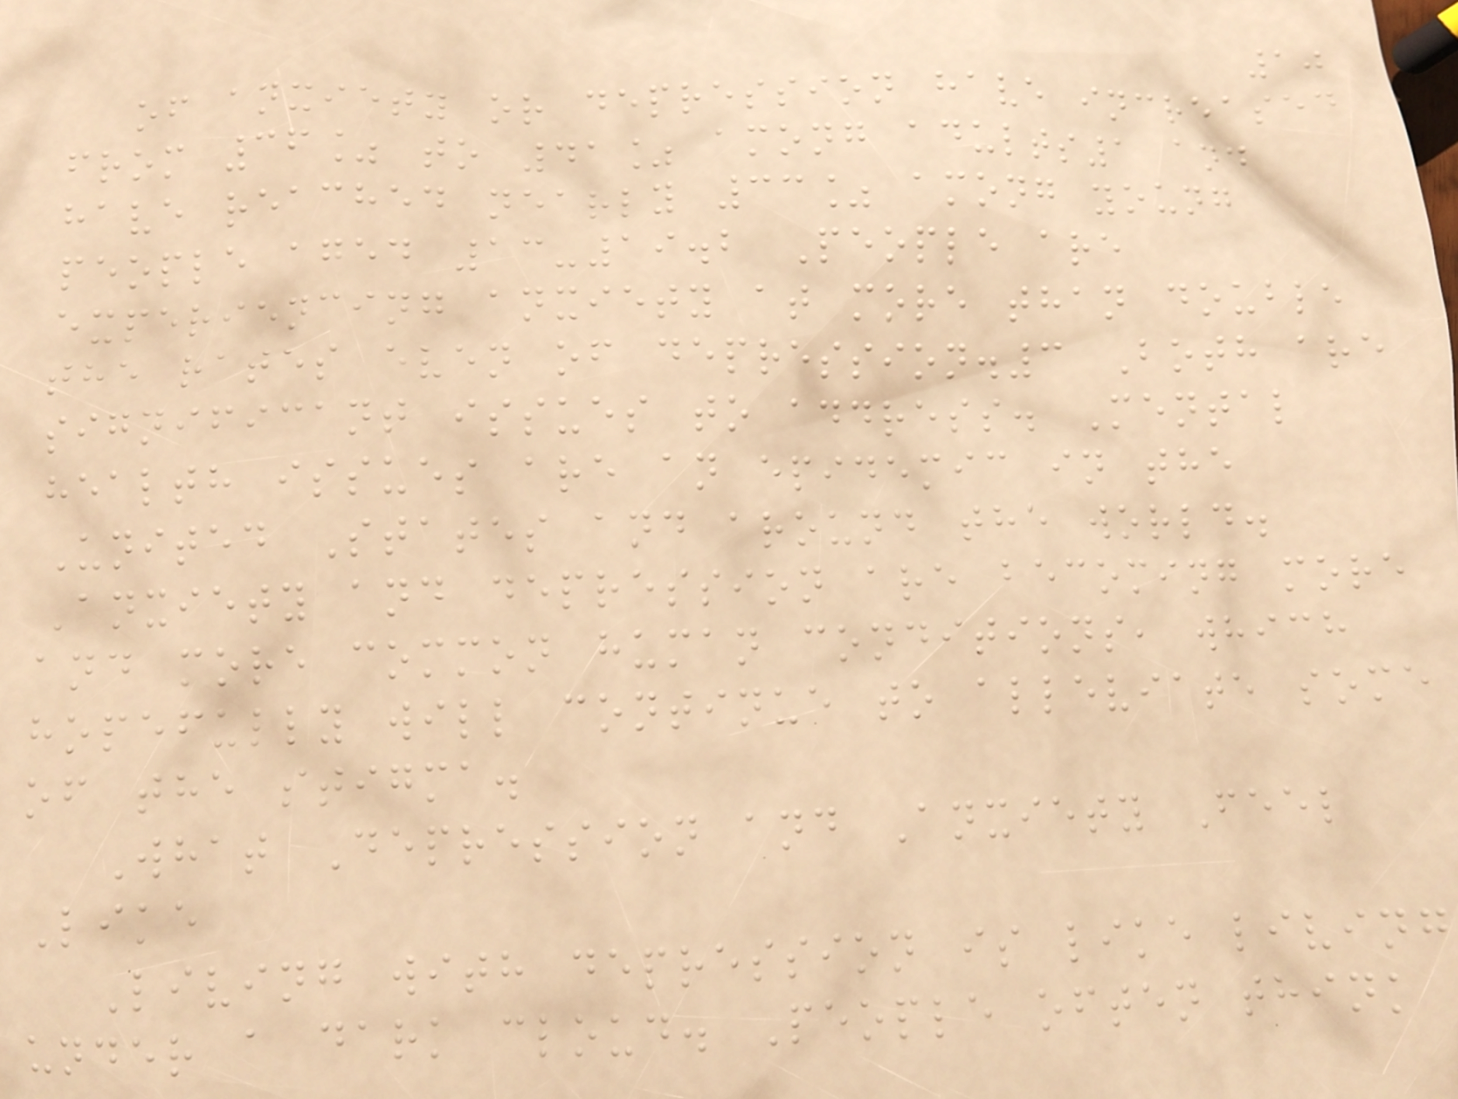10
of anxiety or depression have increased
from 36% to 41% among adults1 and
have reached nearly 33% among young
people aged 13-19.2 People are
experiencing anxiety at more than double
the rates even of depression.3 Both are
significant issues to address. Mental
health issues are an epidemic in the
United States and around the world.
Anxiety and depression are becoming more
and more common human conditions, which
hopefully will continue to alleviate some
of the stigma.
What Depression and Anxiety Feel
Like
Living with depression is like living
under a dark cloud. People often think
